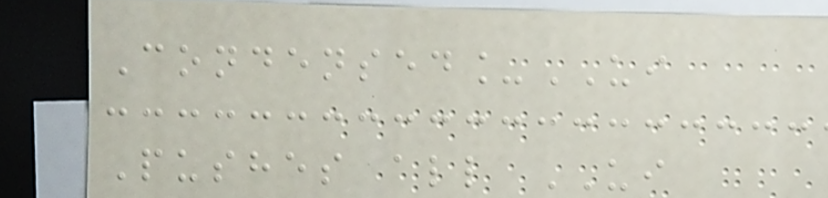Condensed_UI
Pushes all UI
